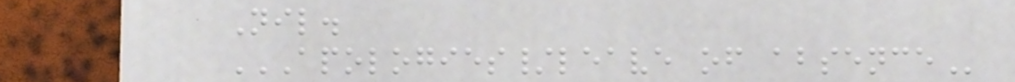Nil.
APOLOGIES/LEAVE OF ABSENCE
